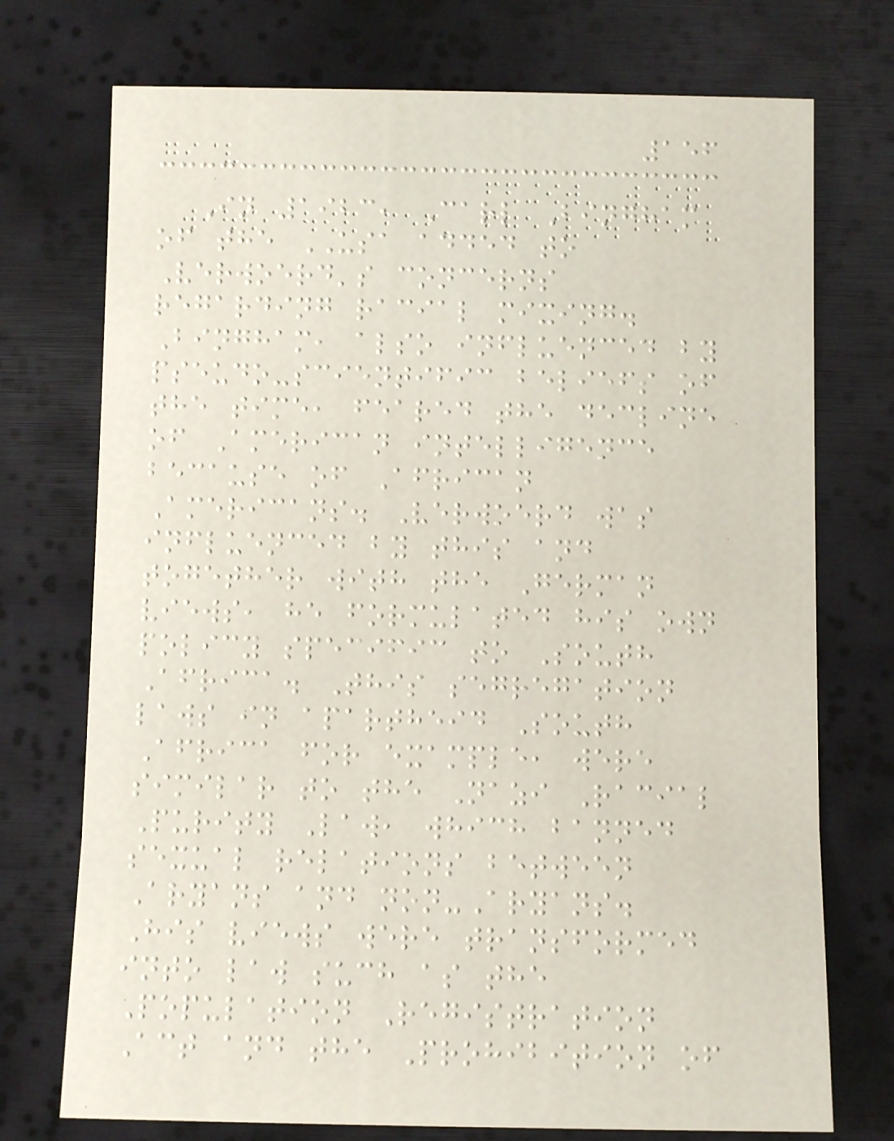156
In 1923, Carl Bingham
of the USA added to
Verwoerd's concerns
regarding racial mixing.
Bingham, also influenced by
pseudo-scientific beliefs of
the time, feared the decline
of American intelligence
because of African
Americans. Verwoerd was
influenced by this and
together with the German
views, he formulated his own
policy specific to South
Africa. This segregation
laws in apartheid South
Africa for example, were
similar to the Nazi Racial
Purity Law, which banned
sexual relations between
Aryans and non-Aryans.
His views were transformed
into law such as the
Population Registration
Act and the Prohibition of
